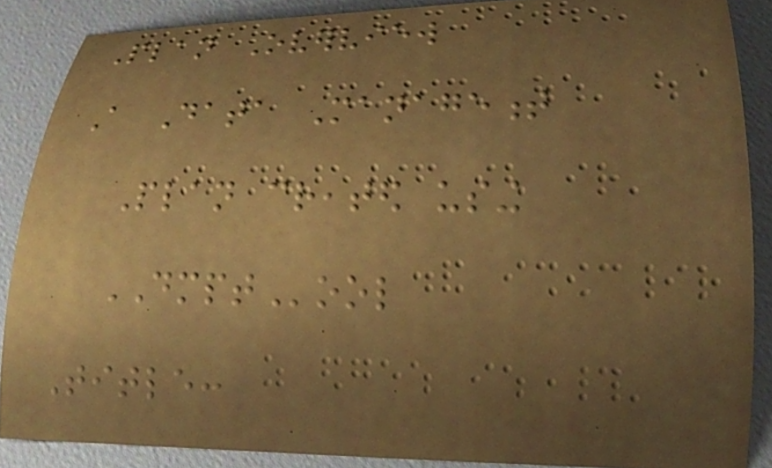Plan Overview
A Data Management
Plan created using
DMPTool
Title:
